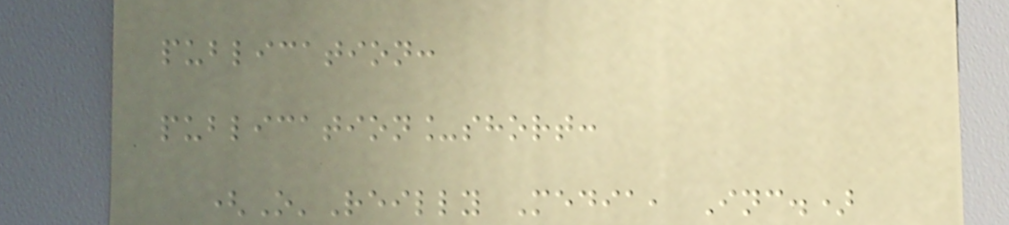publication:
publication_short:
(O'Reilly Media, Inc.)
